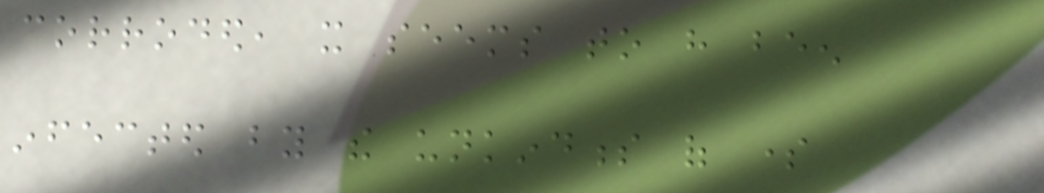corroded, it seems to have been
infected by the unkindness of some
